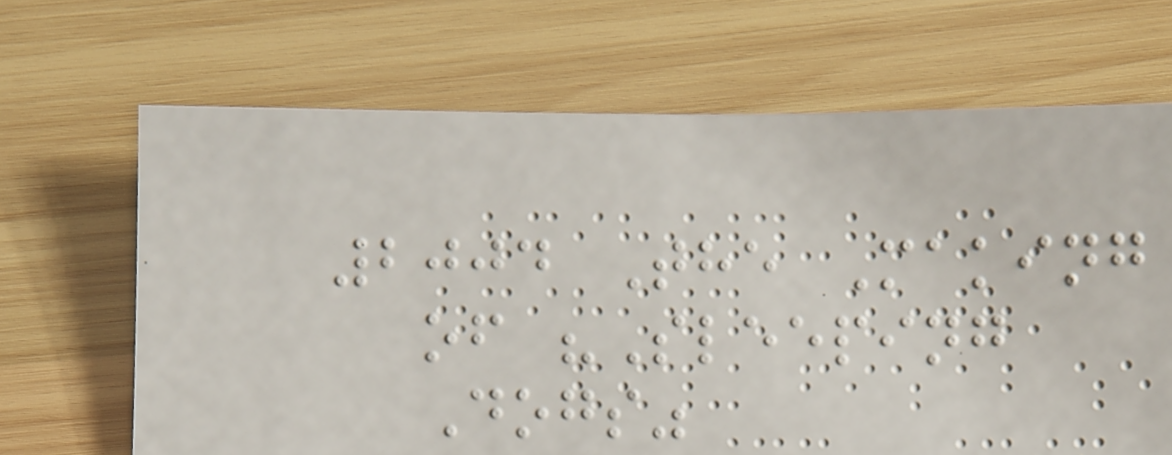2004 The Making
of "Sleeping
Dogs"
